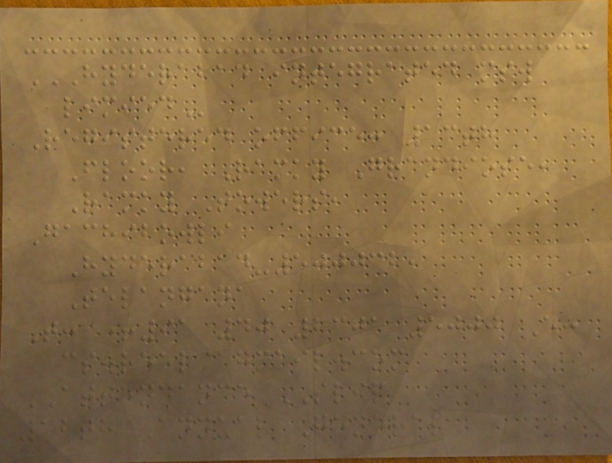HYDERABAD INTEGRATED MSW
LIMIED
Registered office: 13th
Floor, Ramky Grandiose,
Ramky Towers,
Gachibowli
Hyderabad-500032,
Telangana
T: +91 40 2301 5000 E:
cs.reel@gmail.com
ATTENDANCE SLIP
12th Annual General
